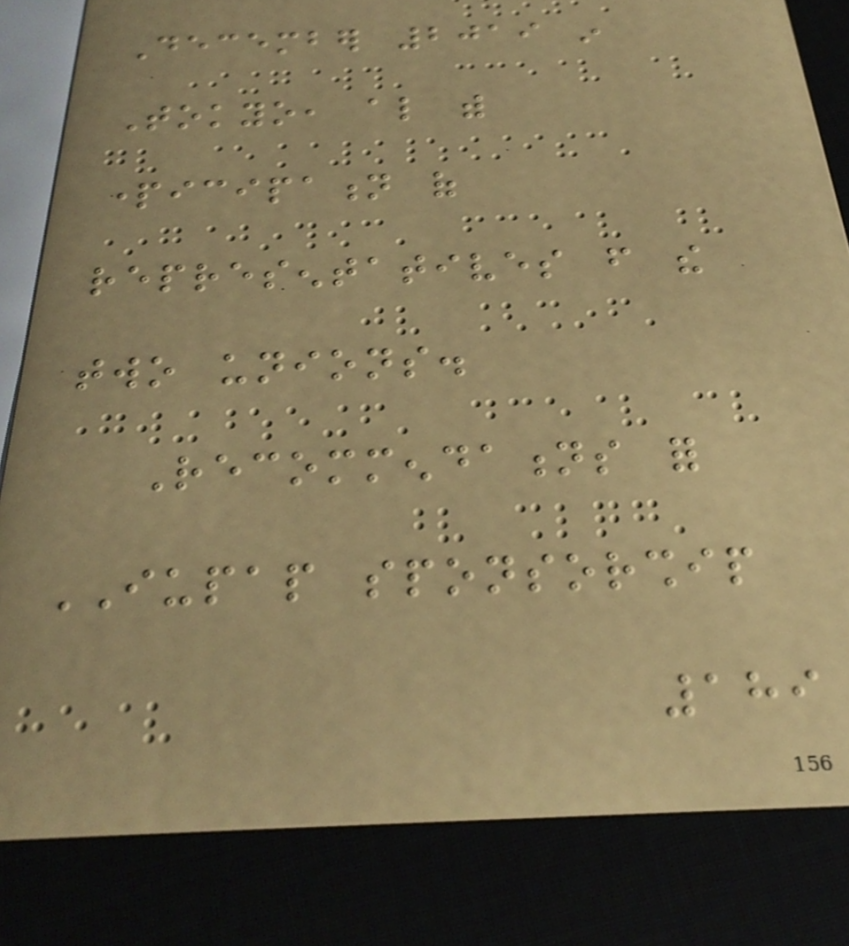December 2019 in
Tokyo, also with
participation of
representatives from the
two unions.
Recommendations for
IUPAP sponsorship
189
